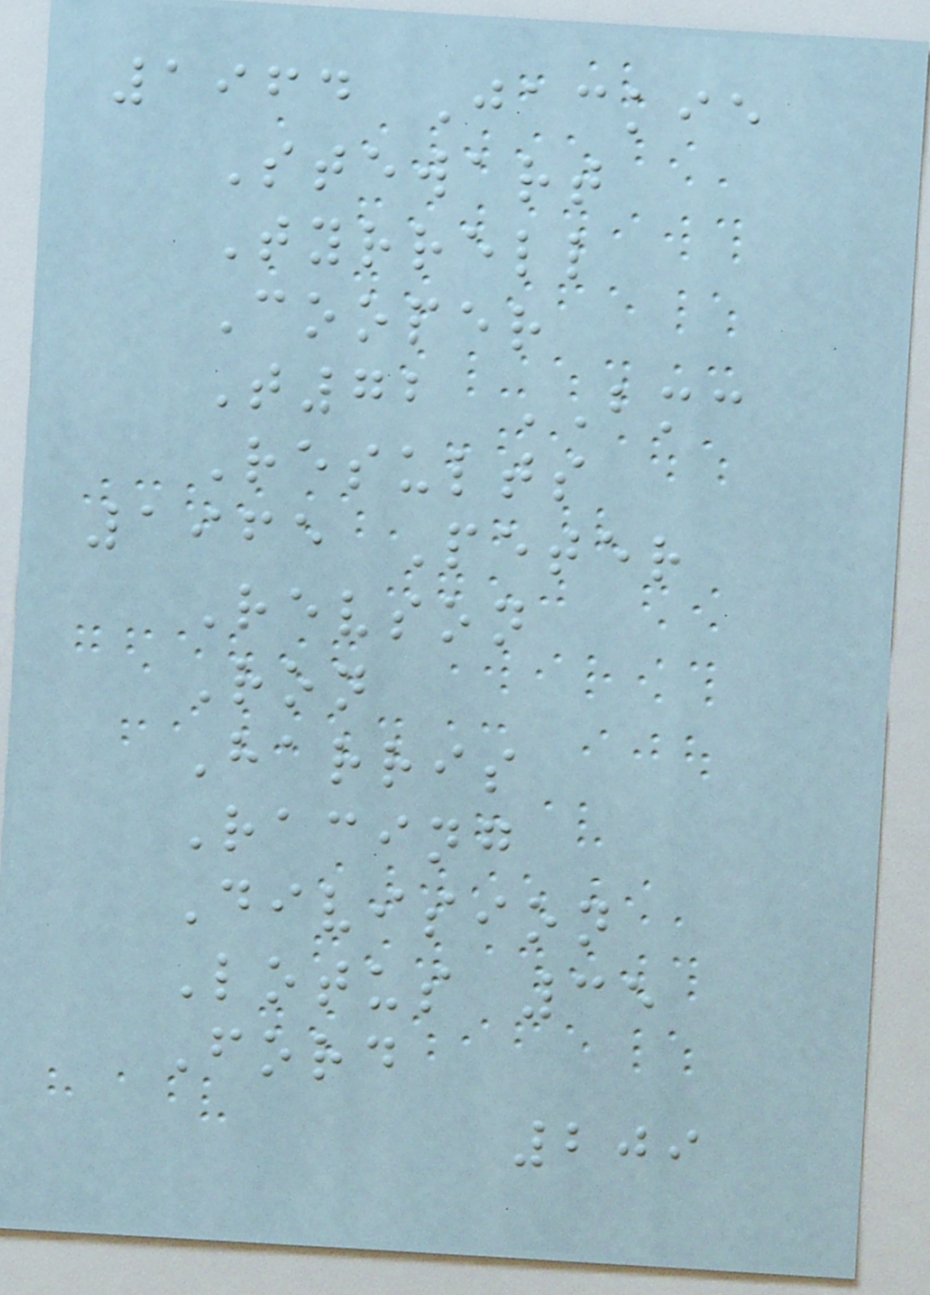1964 Jackie
Stewart
Tyrrell
Cooper
T72 BMC
Results
1965 Peter
Revson
Ron
Harris
Racing
Division
Lotus 35
Ford
209
